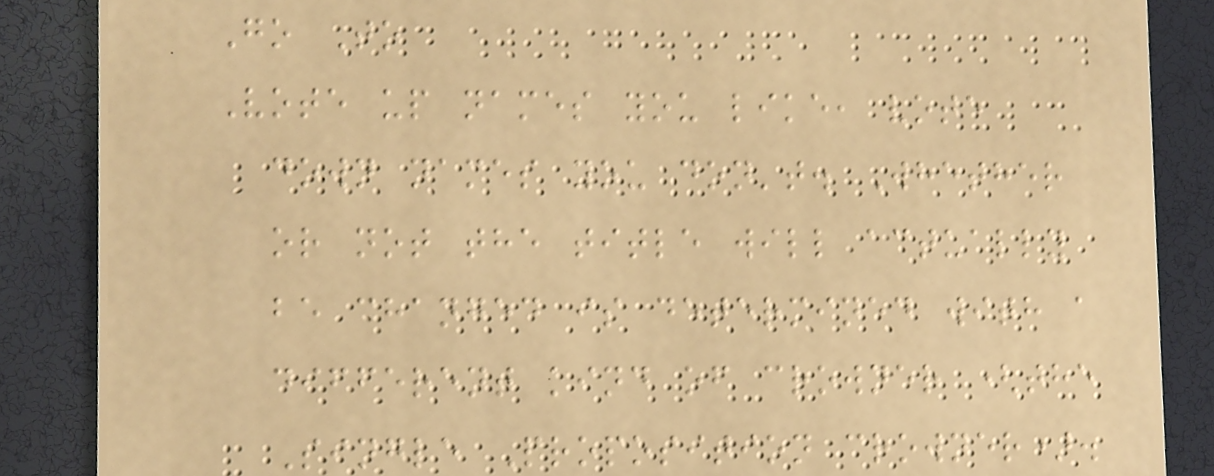Go To
Vote up names you like, vote
down names you don't. Whether
or not the title will actually
be changed is determined with a
different kind of crowner (the
Single Proposition crowner).
